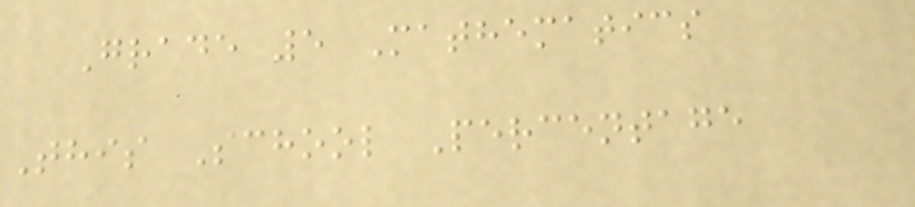Grade 5 Mathematics
This School Percentage
